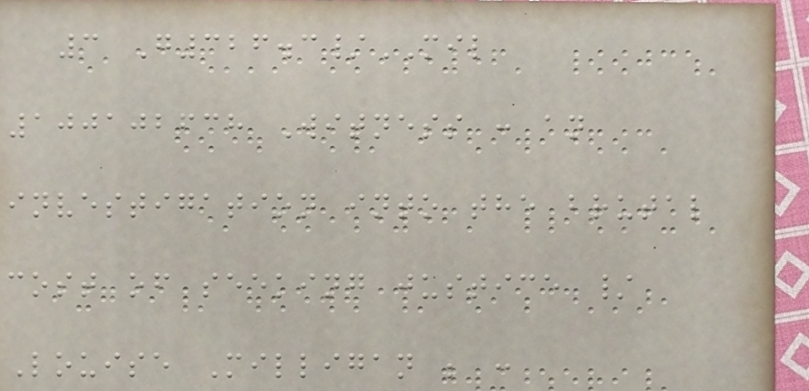3 G326.3/MIL
100102638 Witness : an
investigation into the brutal
cost of seeking justice /
Louise Milligan ; :
